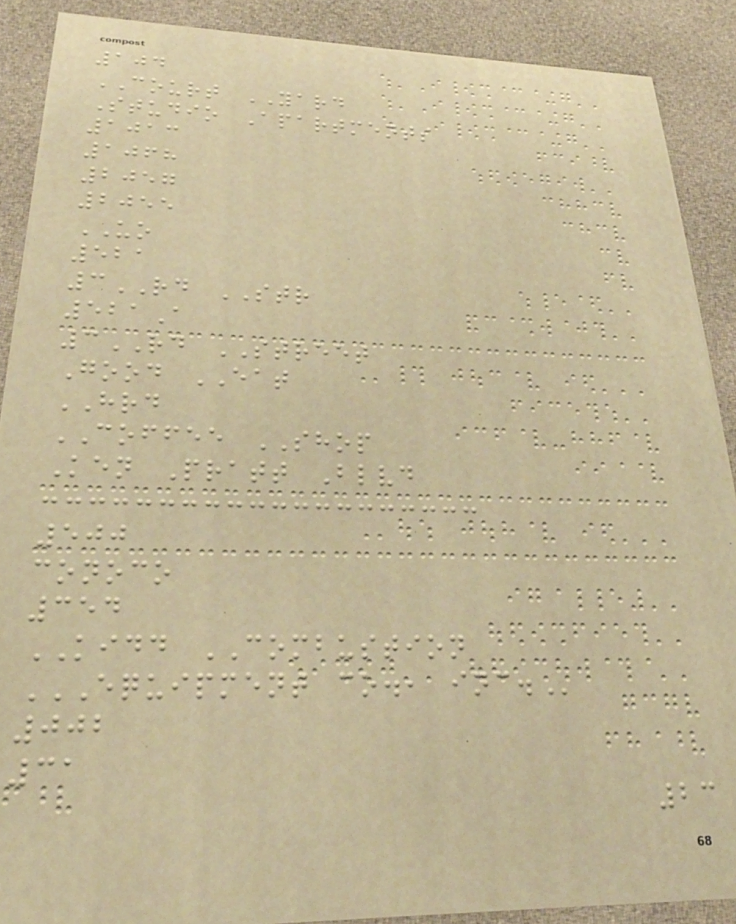104
COURT YARD
Studio Apartments
1013
1068
2057
2055
UO
521
3RD STR
521A
3RD STREET
Good EAT
HRD
COFFEE SHOP
Ken Pratt Blvd
500
conoco
354
KIDD COMBUSTION
EQUIPMENT CO., INC.
002
31
23
